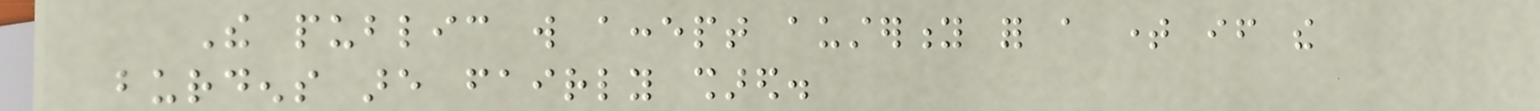The public will accept austerity for a time if the
burdens are fairly shared.
